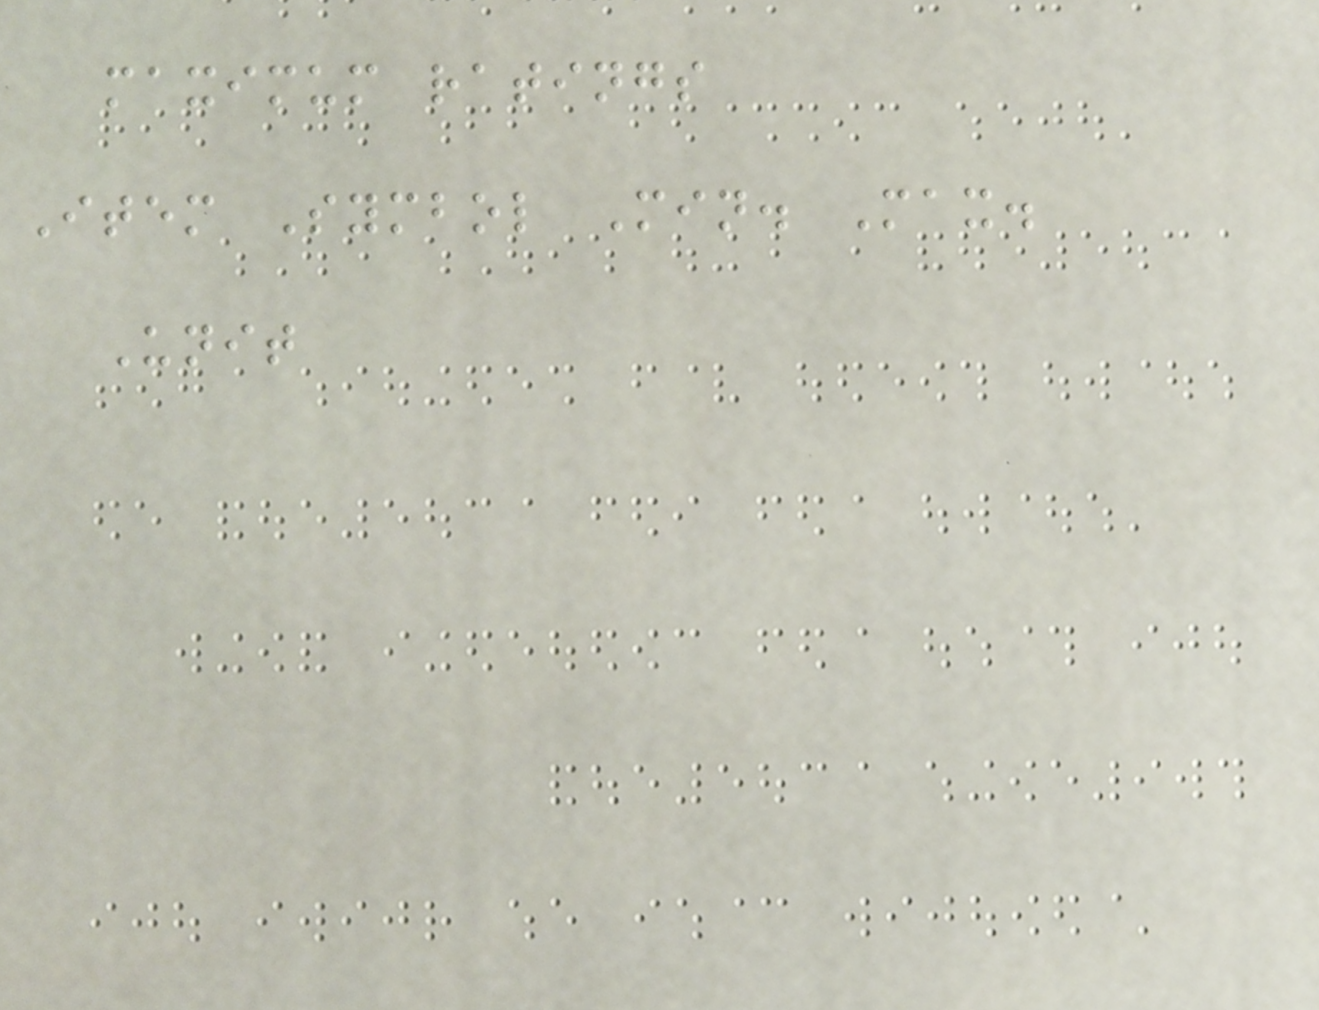maximum ratings
Item Symbol Min. Max.
Unit
